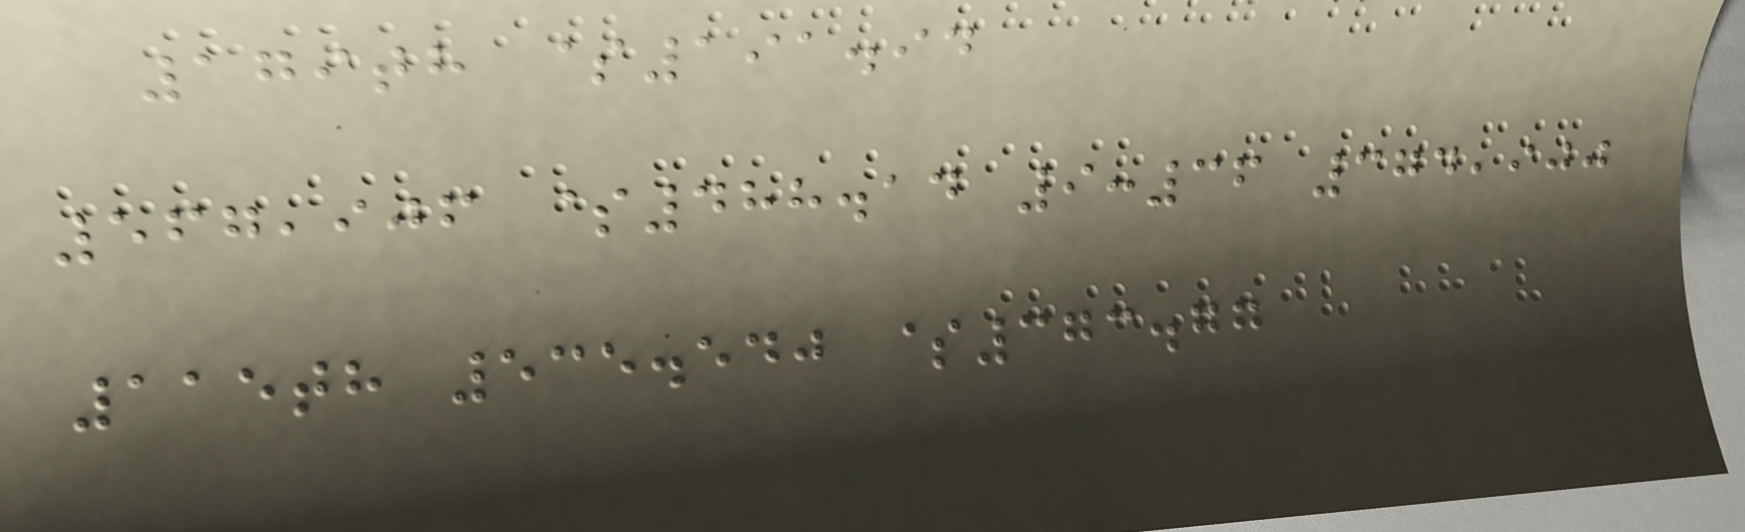179th $191.94
567,906 $488.14 9:36 374,900
115th 535.540 $373.77
